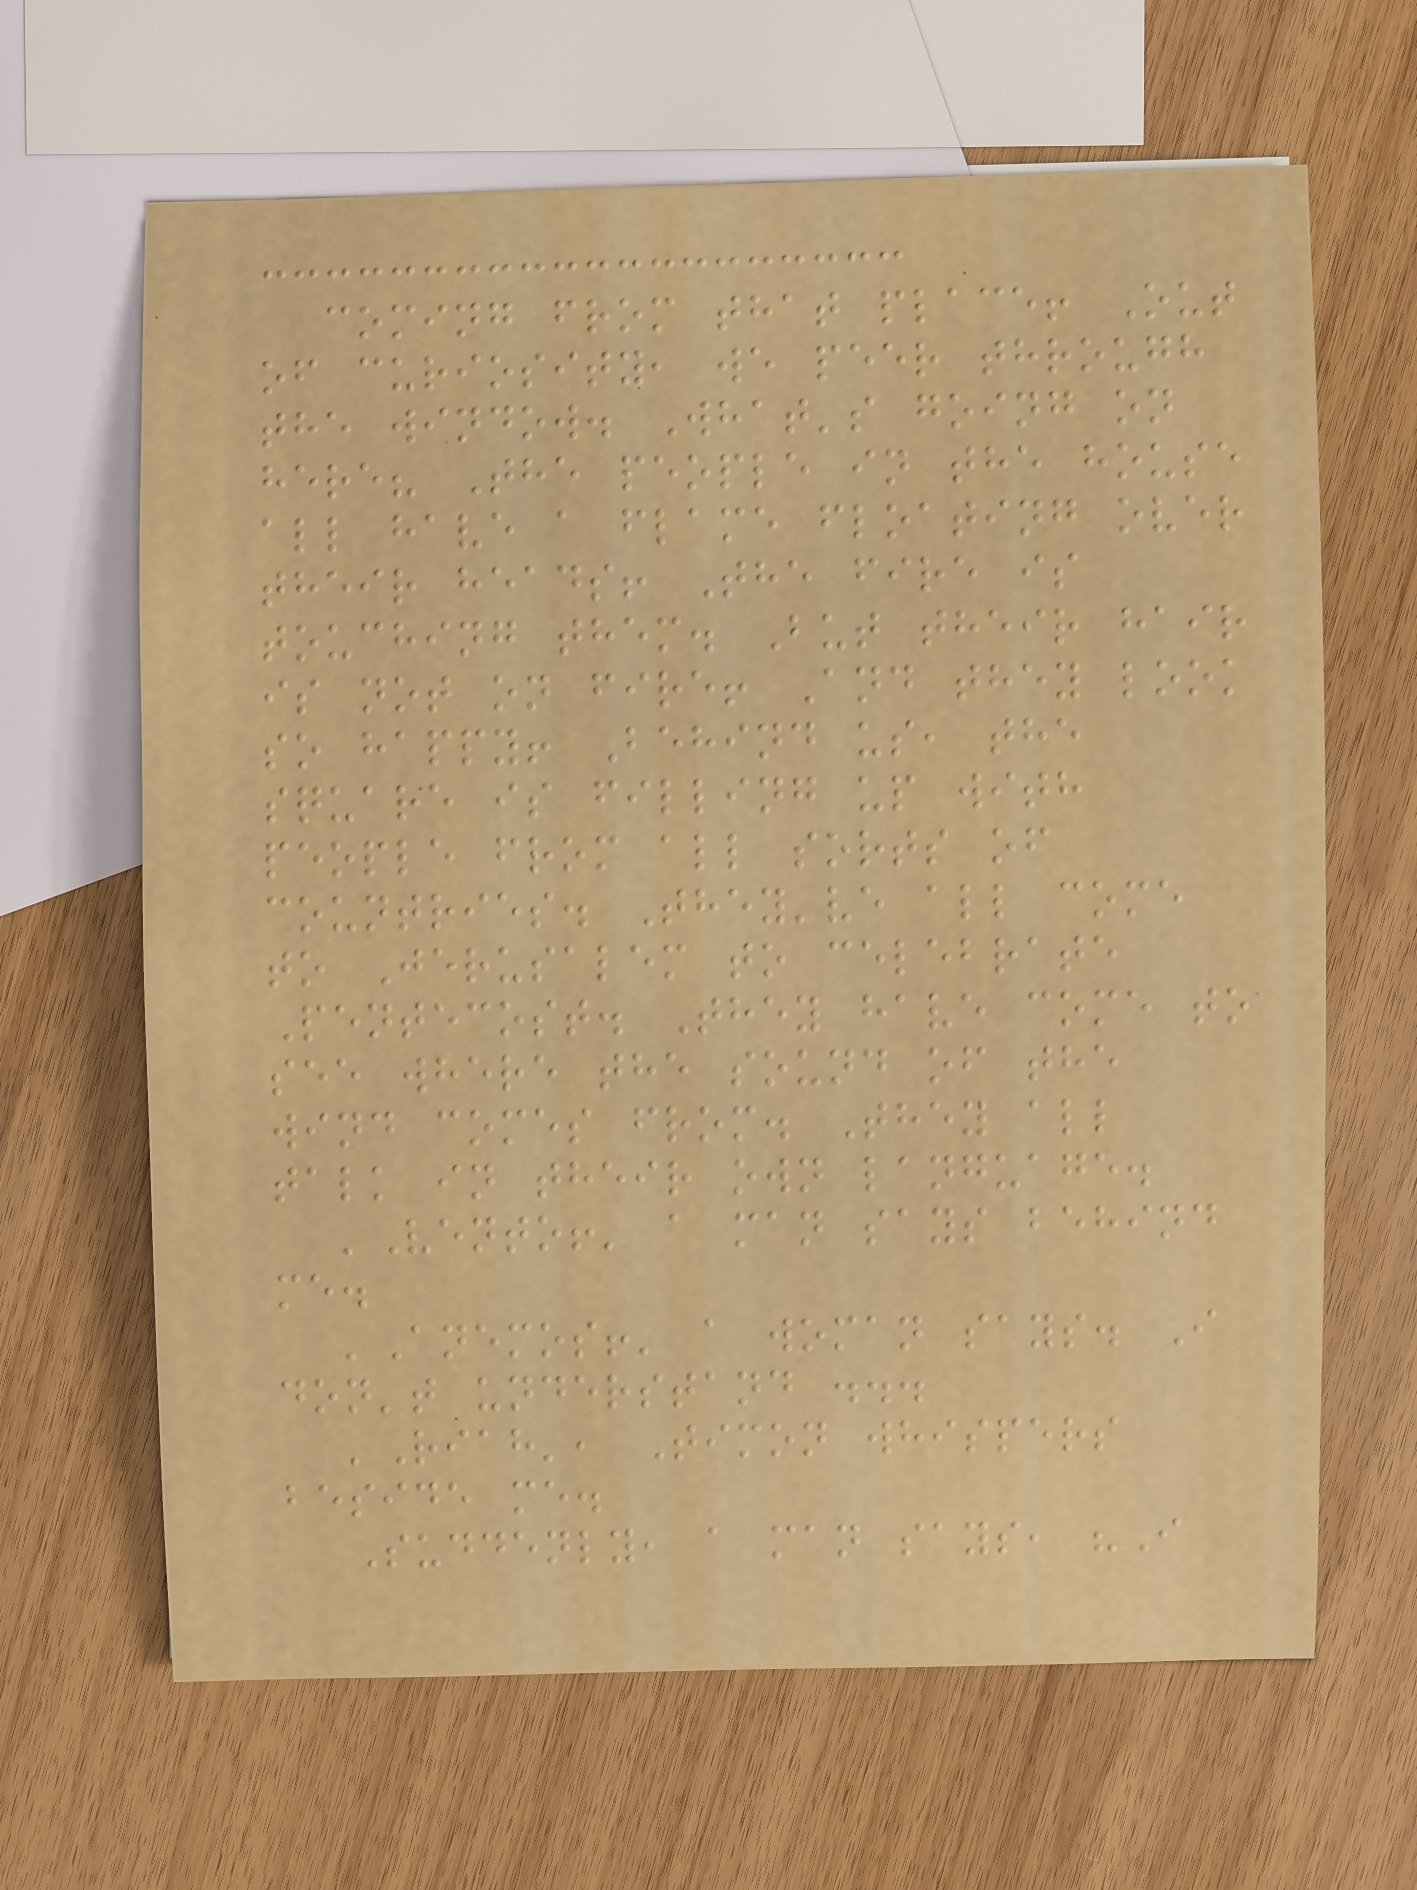coming from that place! Out
of curiosity, we peer through
the window. What's going on
here? The people in the house
all have a flame floating over
their heads! The fire is
touching them. But their hair
is not on fire! And they look
so happy! Behind us, the
square is filling up with
people from all sorts of
countries. They've all come
to Jerusalem to celebrate
Pentecost. They have come to
see where the sound of the
wind comes from. They all
talk in their own language.
'Vento!' a man says behind
me.
'Anemos!' a woman says. I
don't understand ...
'Riah', Timon whispers
beside me.
Suddenly, a man says, "I
